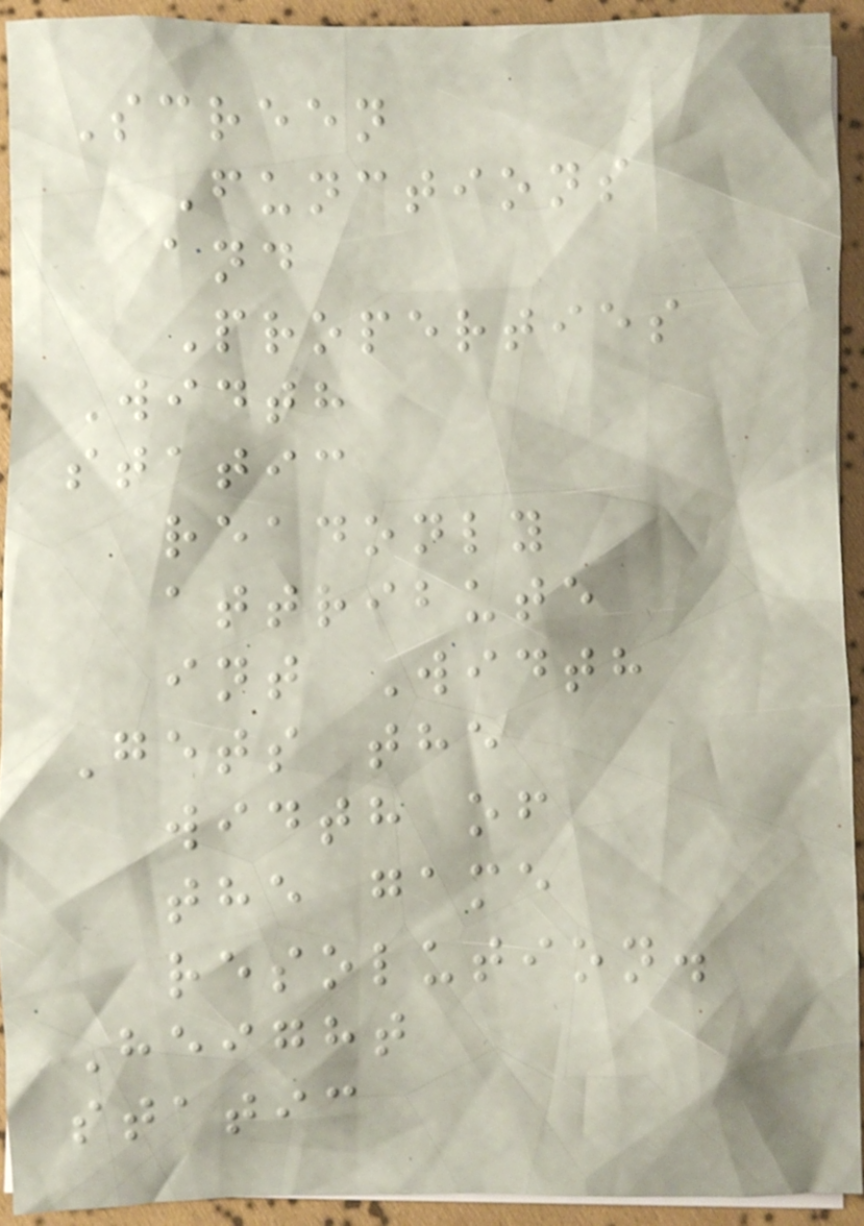Screen
Functions
and
Properties
Width
static
readonly
attribute
int Width
Gets the
width of
the game
resolution.
Height
static
